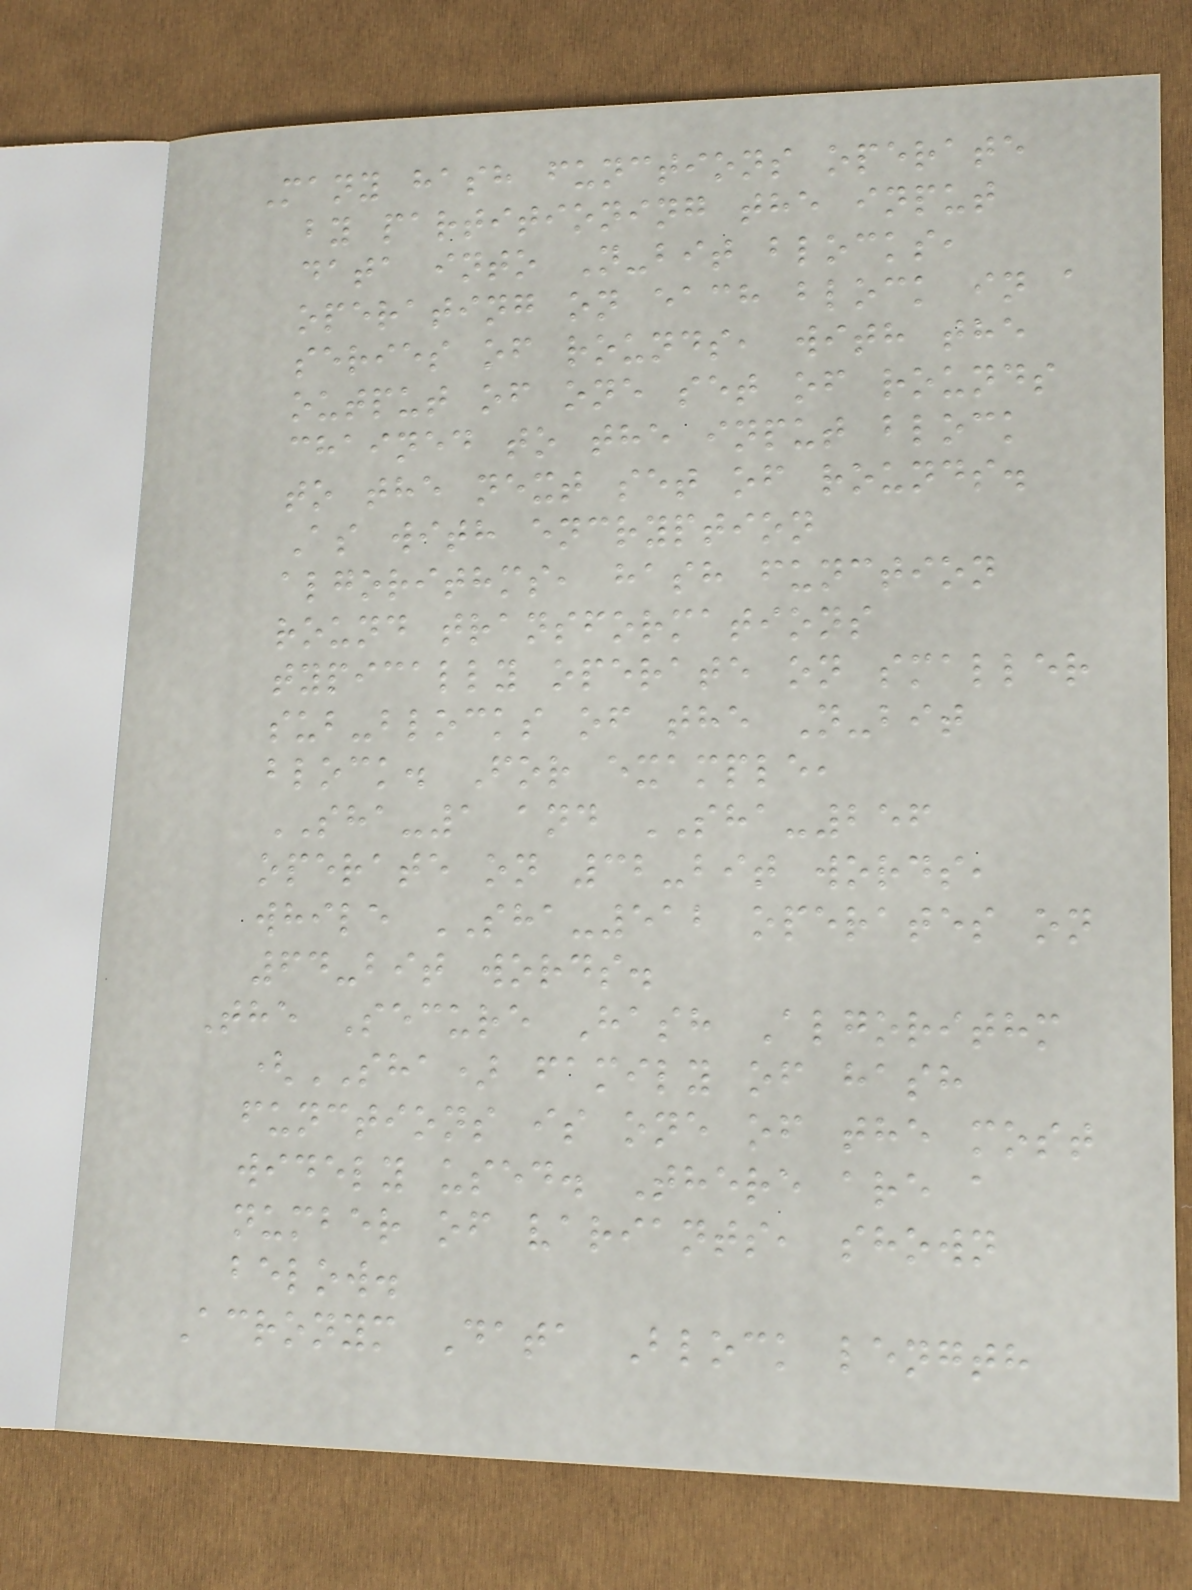Many hash functions operate
by partitioning the input
data into N-bit blocks,
operating on each block in a
series of rounds, with the
output of one set of rounds
chained to the input block
to the next set of rounds.
As with encryption
algorithms, hash function
round transformations
typically operate on smaller
sub-blocks of the N-bit
block. For example,
SHA-1 and SHA-256
operate on 32-bit words,
while SHA-512 operates on
64-bit words.
The Secure Hash Algorithm
(SHA) family of hash
functions is one of the most
widely used. There are a
number of variants, shown
below.
Acronym Data Block length
